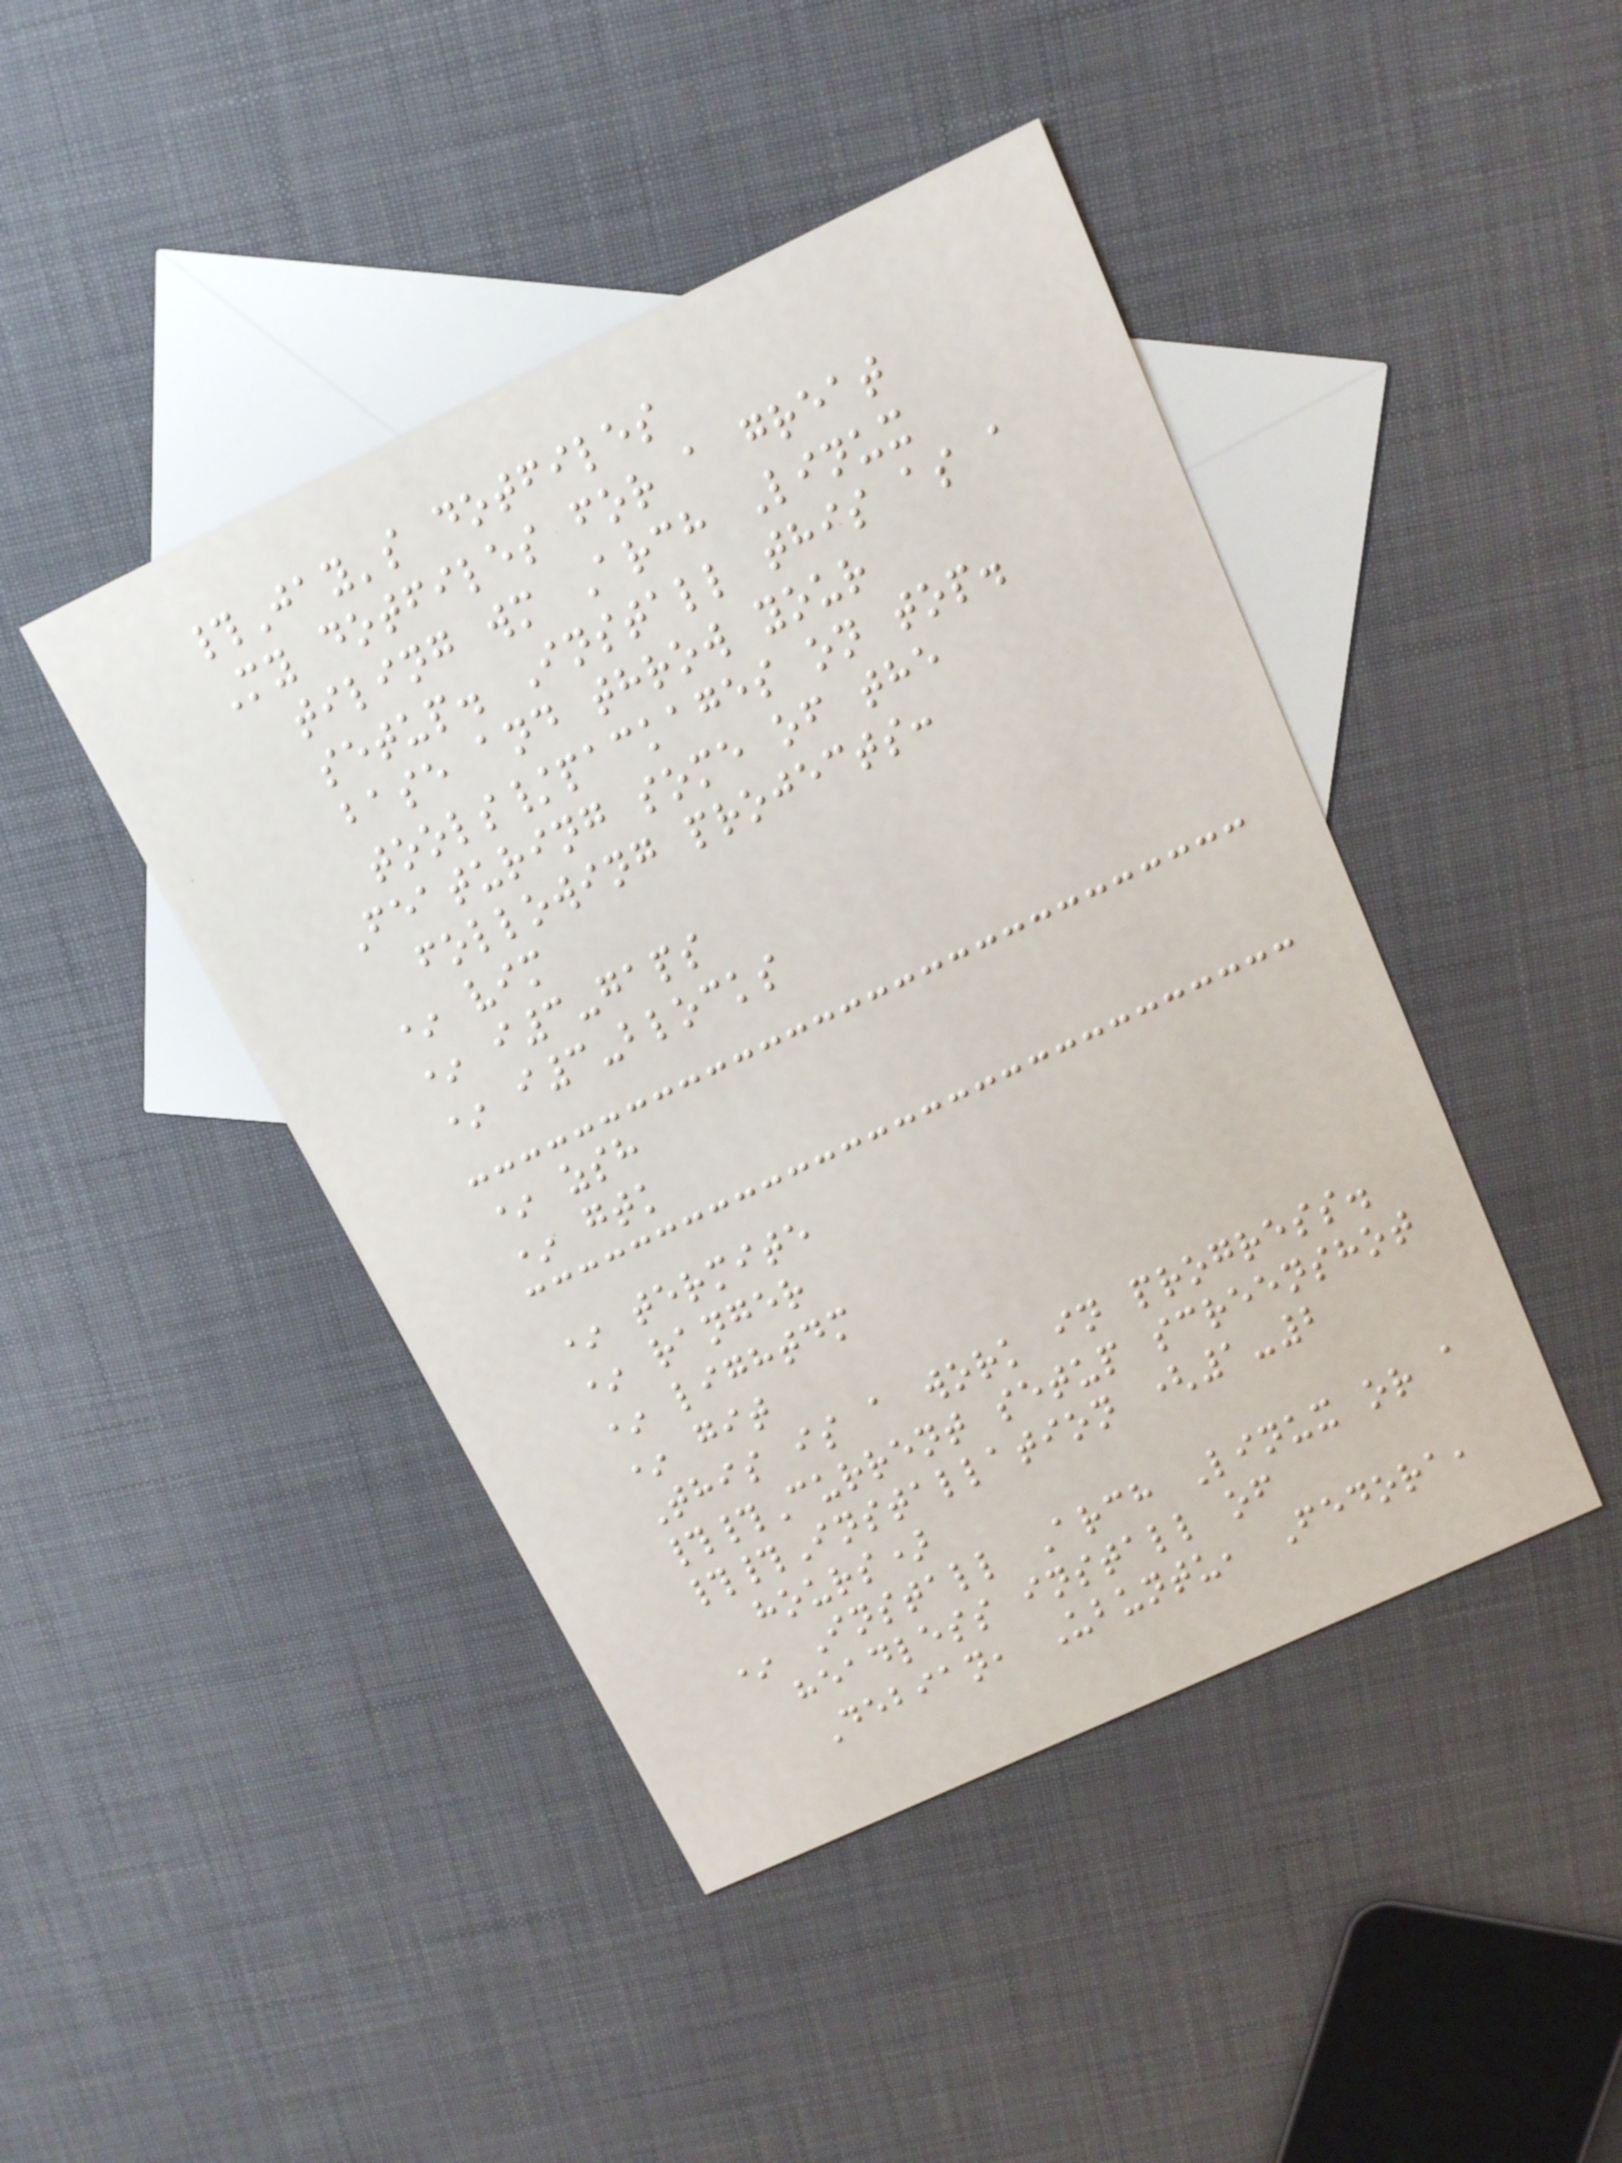#Jay's dotfiles
My dotfiles for a great
tiling wm Arch Linux
setup. Install this as a
base and throw your
tools/packages on top.
Featuring some of the
following projects:
* vim
* i3-gaps
* i3-blocks
* zsh
* gtk
* termite
* ranger
* lightdm
* git
This is a work in progress.
##Current setup screenshot
##Installation (1-2
hours)
* Install Arch Linux or a
headless install of
Debian, Ubuntu, Fedora,
